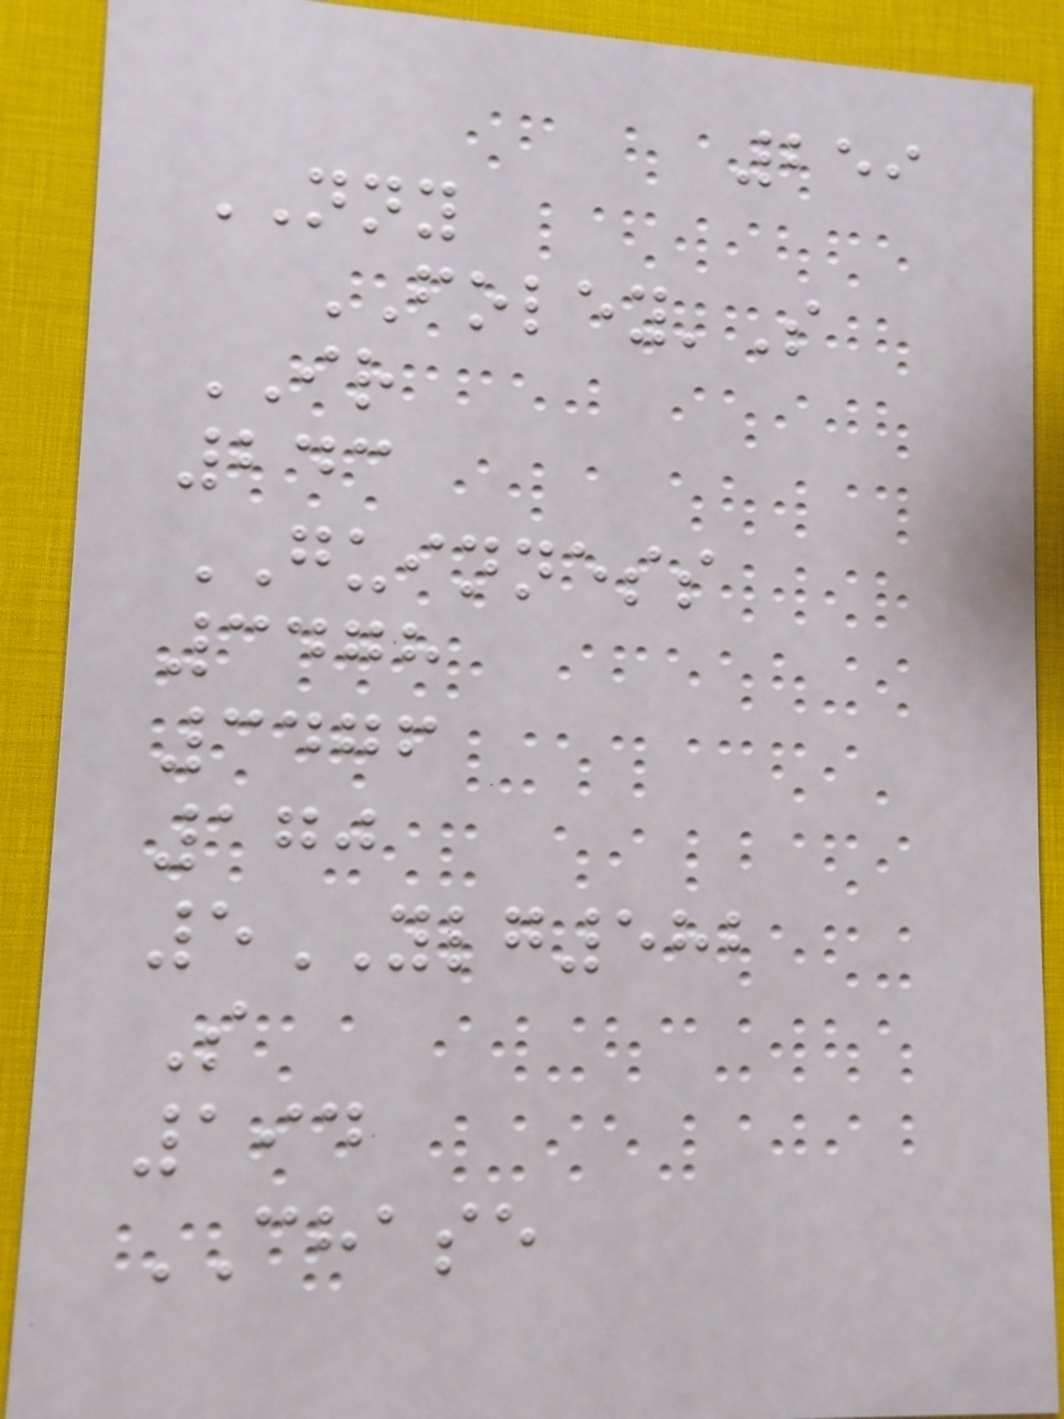259
NNY
FOLEY'S
IR
243
GUINNESS
3478
3476
170
5YLG582
S
194
CHASE
